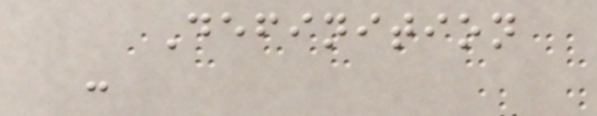Definition
:
